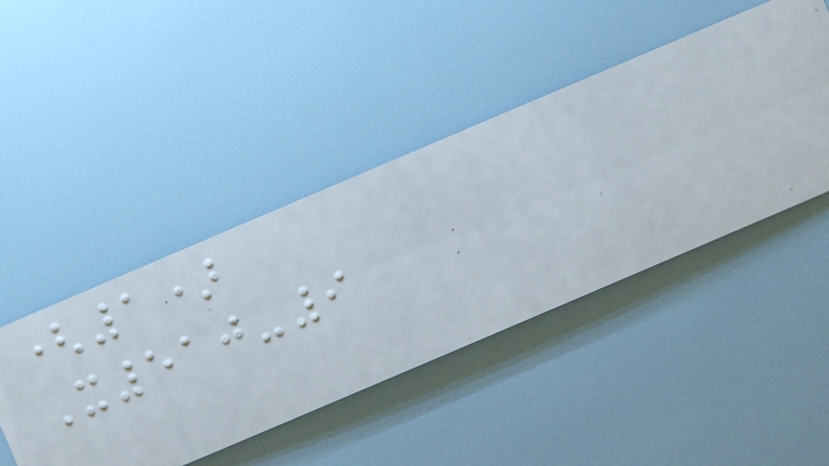(1)
X510-9
